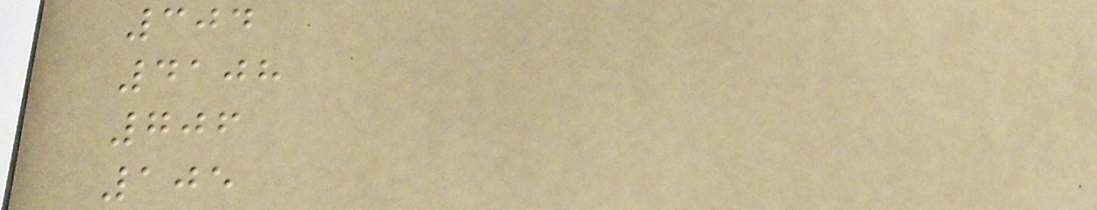304
4108
706
105
